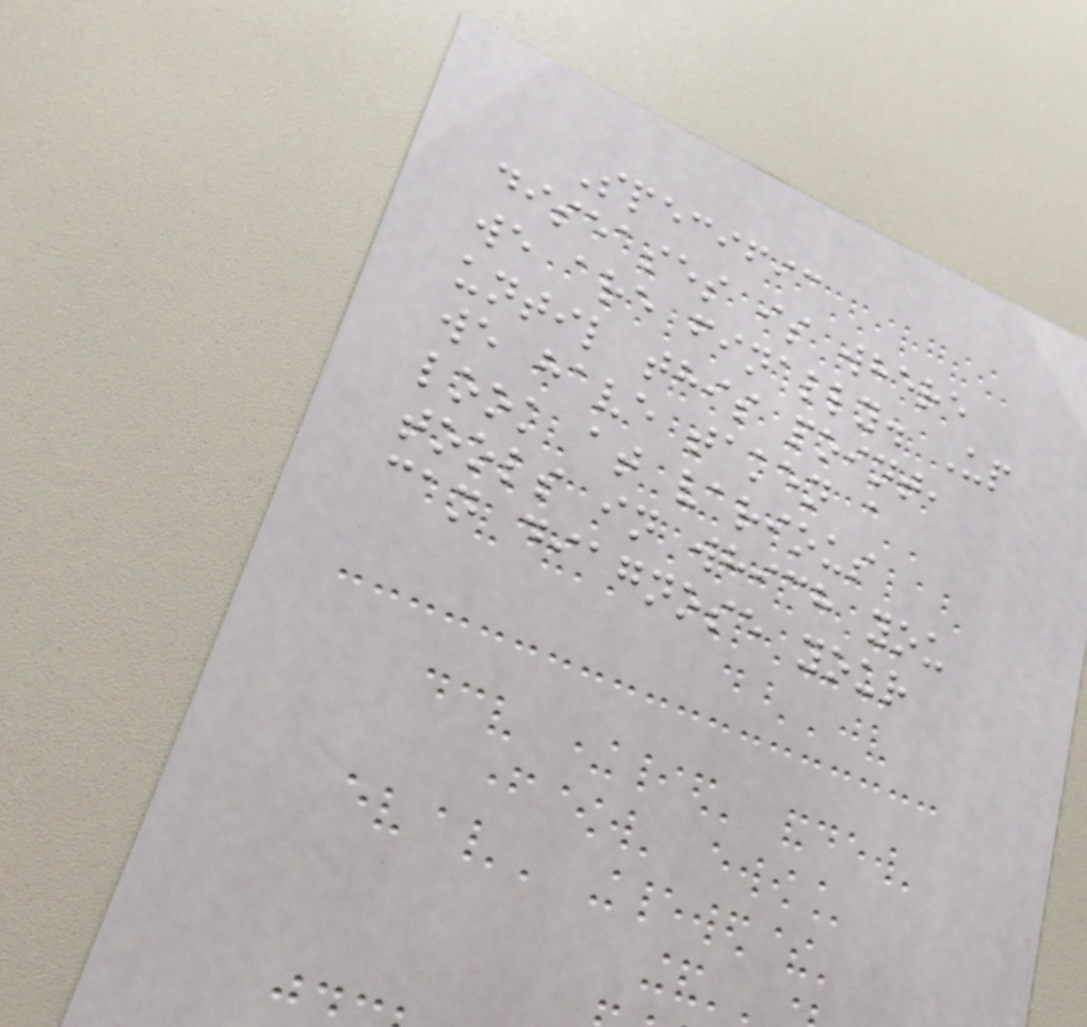Specific
diseases is where
we are finally. Up
until this point,
we have taken a
look at various
tools in which you
can diagnose your
